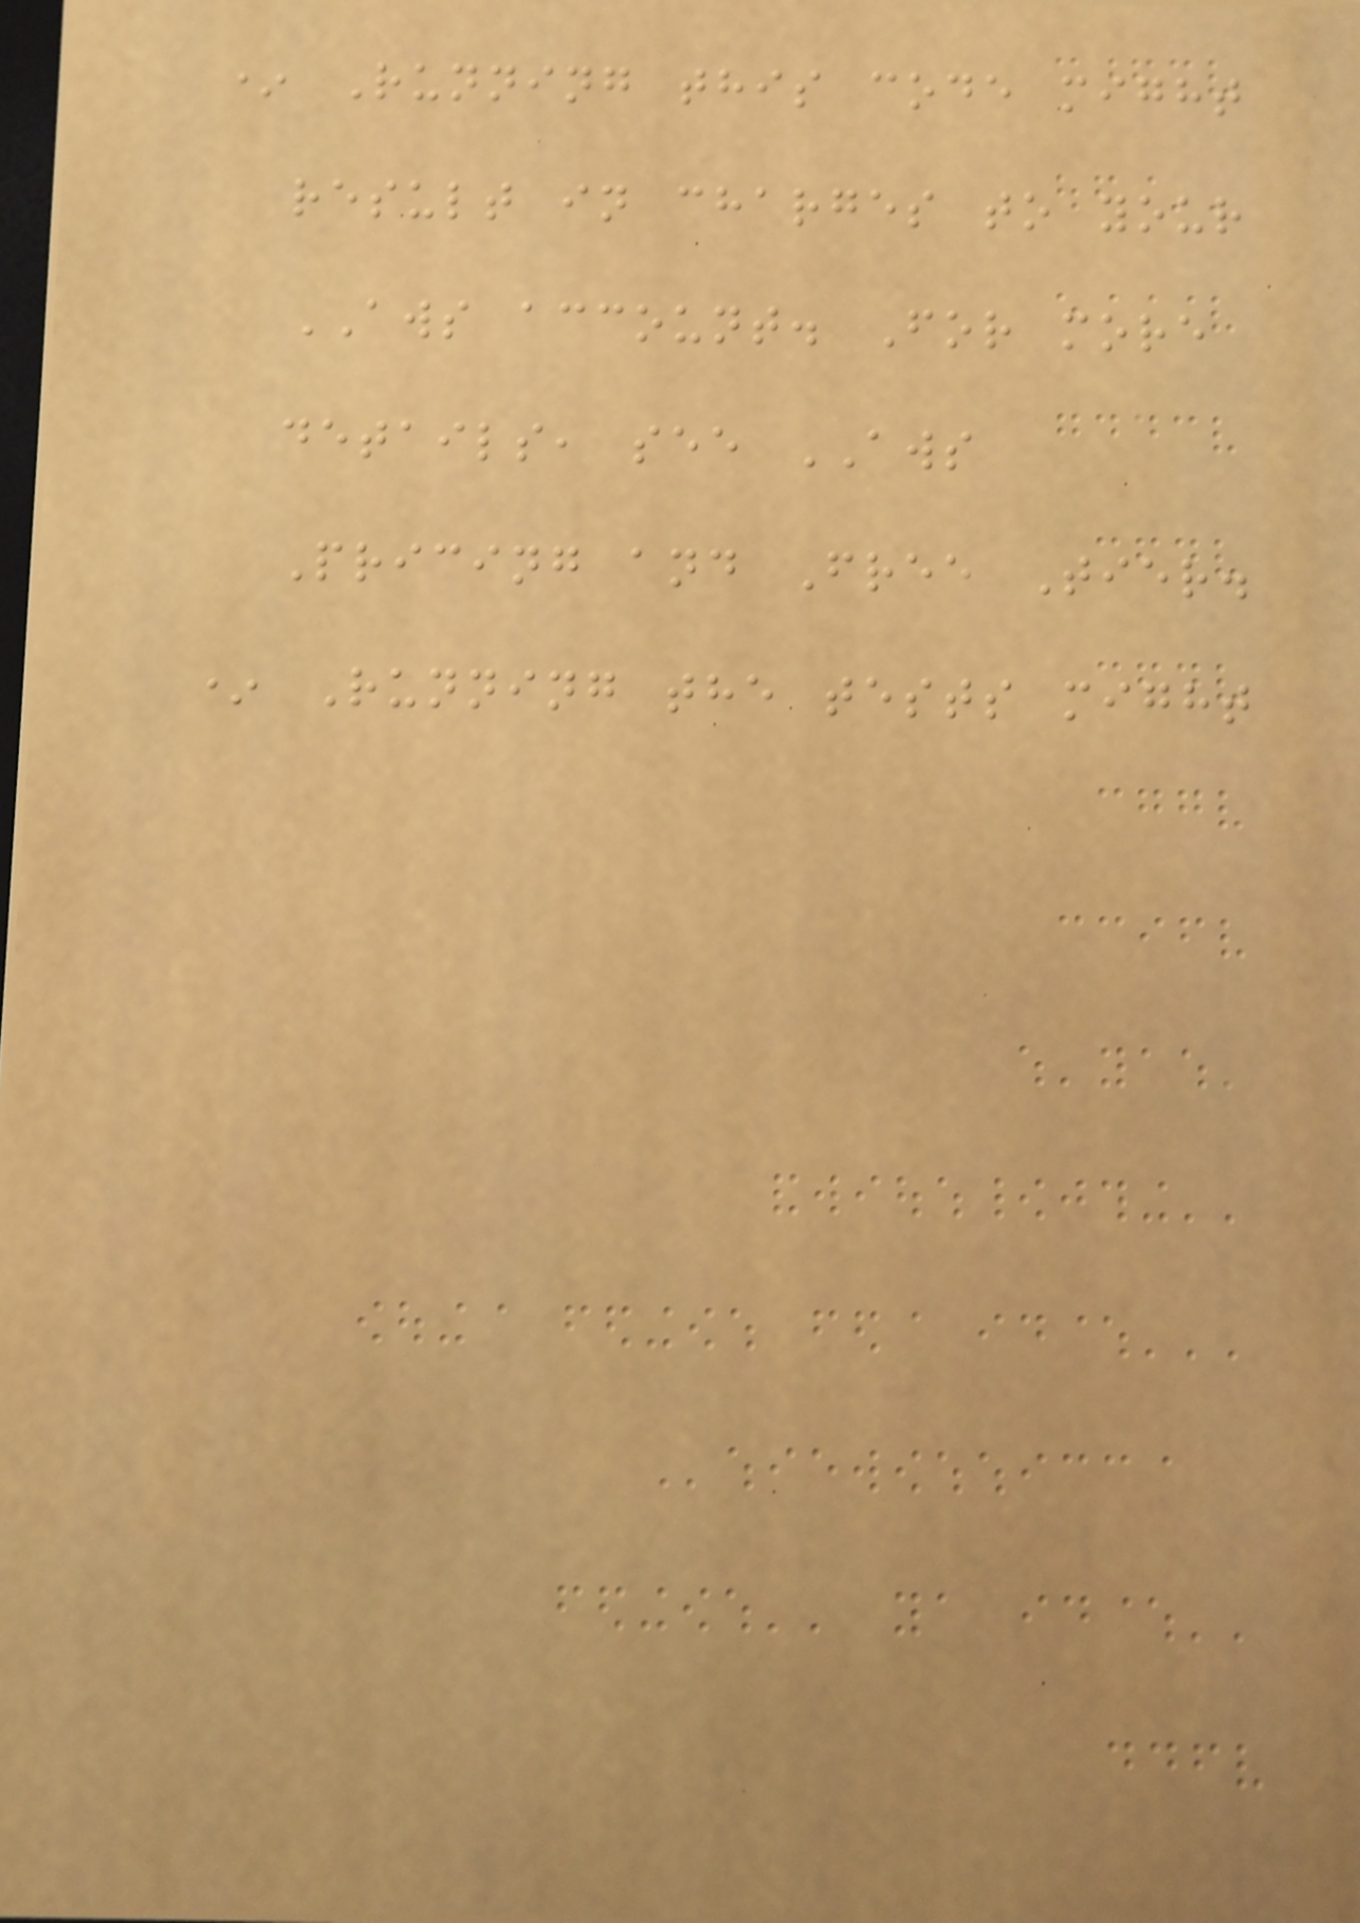* Running this code might
result in charges to your
AWS account. For more
details, see AWS
Pricing and Free Tier.
* Running the tests might
